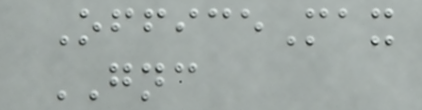OfficeMax
GNC
